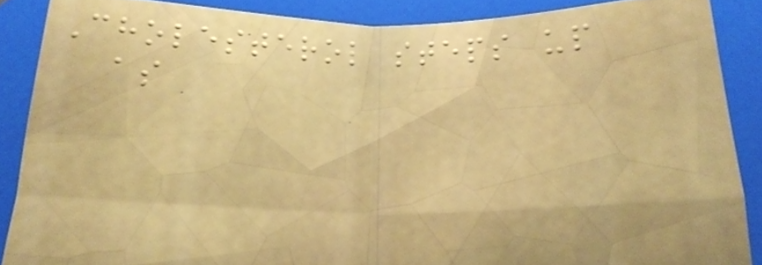Cholesterol steps up
as
